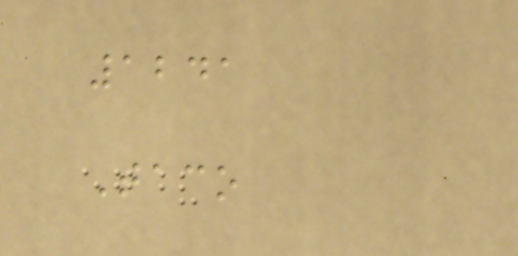1241
Taco
